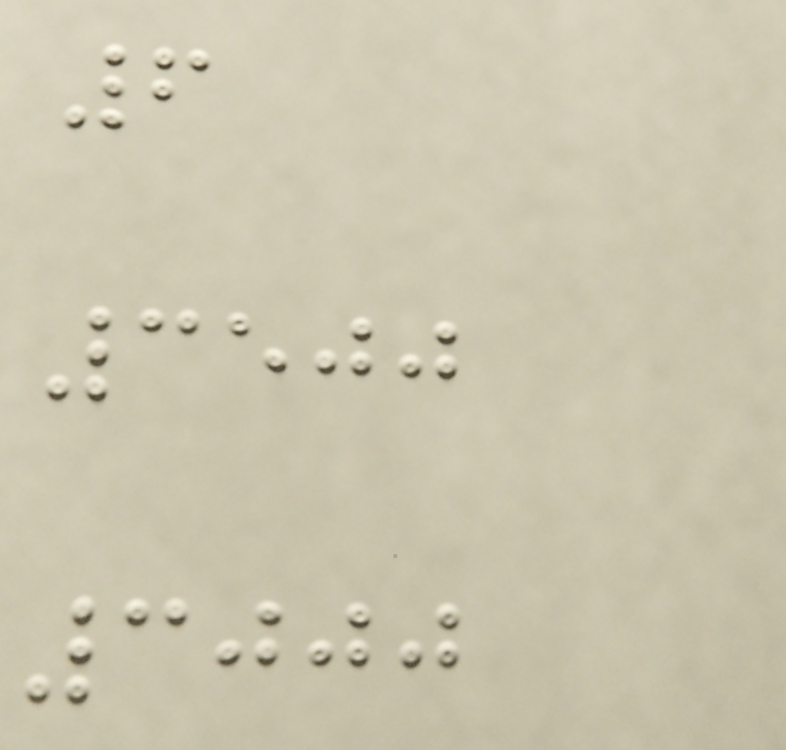6
3500
3000
